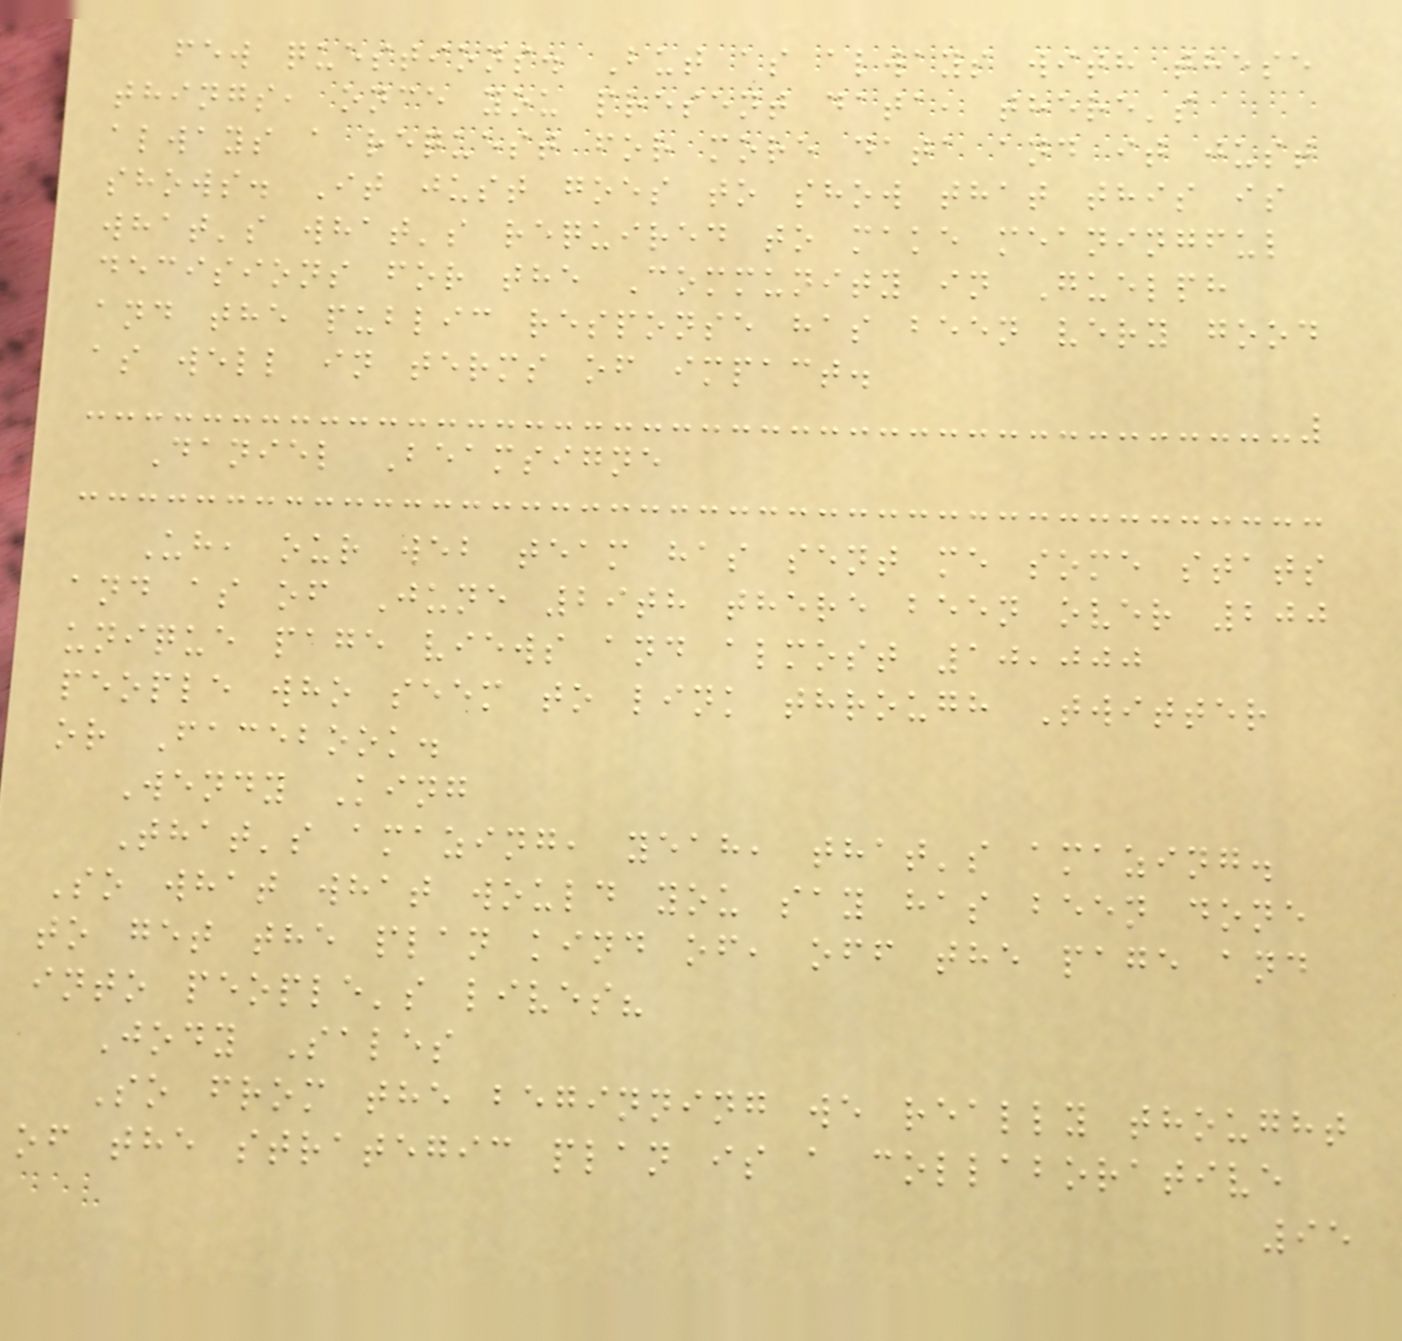few questions. But as always with these
things, once you present data, there's
always a request for more data and it just
shows. It just goes to show that this is
what's what's required to make meaningful
decisions for the Community in Guelph
and the public response has been very good
as well in terms of impact.
Daniel Beamsigne
Uh, our web team has sent me some stats
and as of June 29th there been over 200
unique page views and almost 10,000
people who seem to link through Twitter
or Facebook.
Wendy King
That's amazing, yeah, that's amazing.
So what what would you say has been done
to get the plan kind of, off the page and
into people's lives?
Jody Sales
So from the beginning we really thought
of the strategic plan is a collaborative
95
